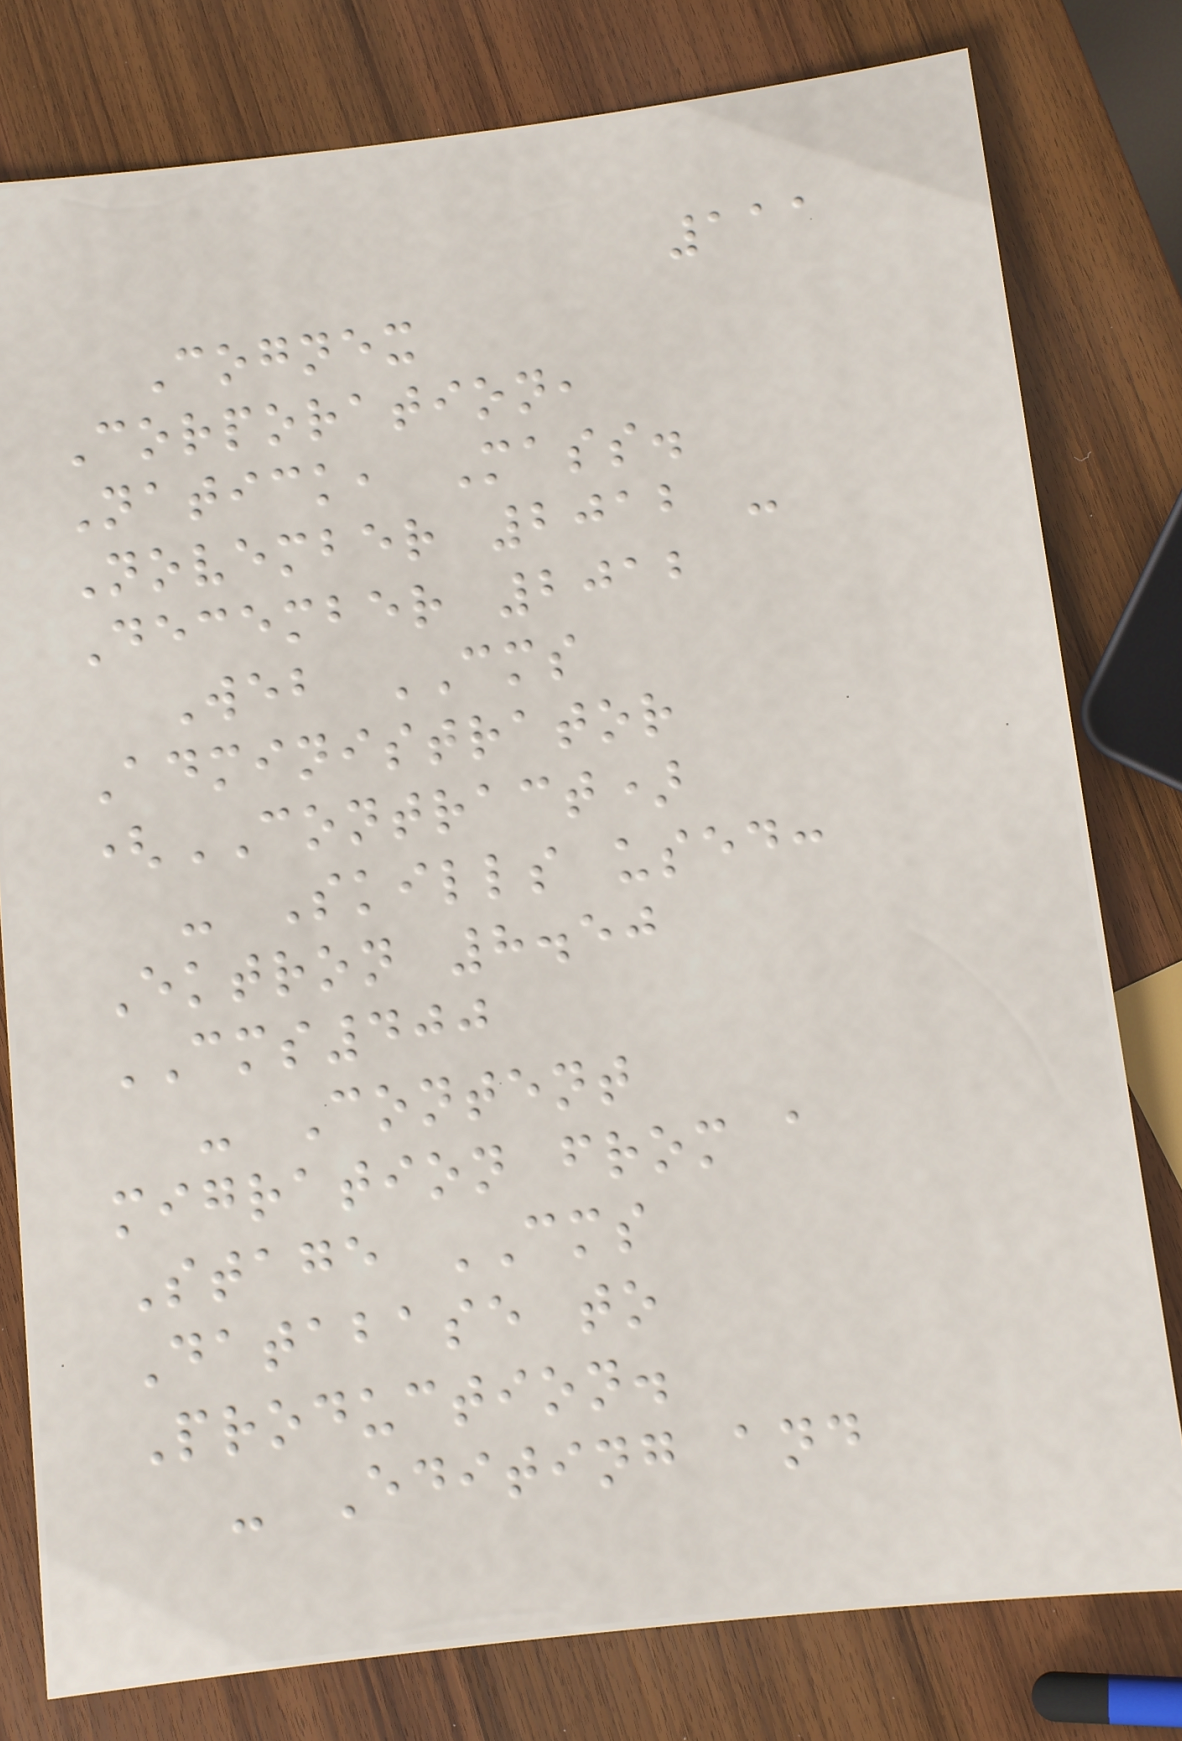111
Cognex
Corporation,
Natick, Mass.
November 2012 -
December 2012
Web CMS
Administrator
(CONTRACT)
- Skills used:
Ektron 8.50
CMS400
- Content
migration from a
Stage CMS
Database to
Production.
- Editing and
